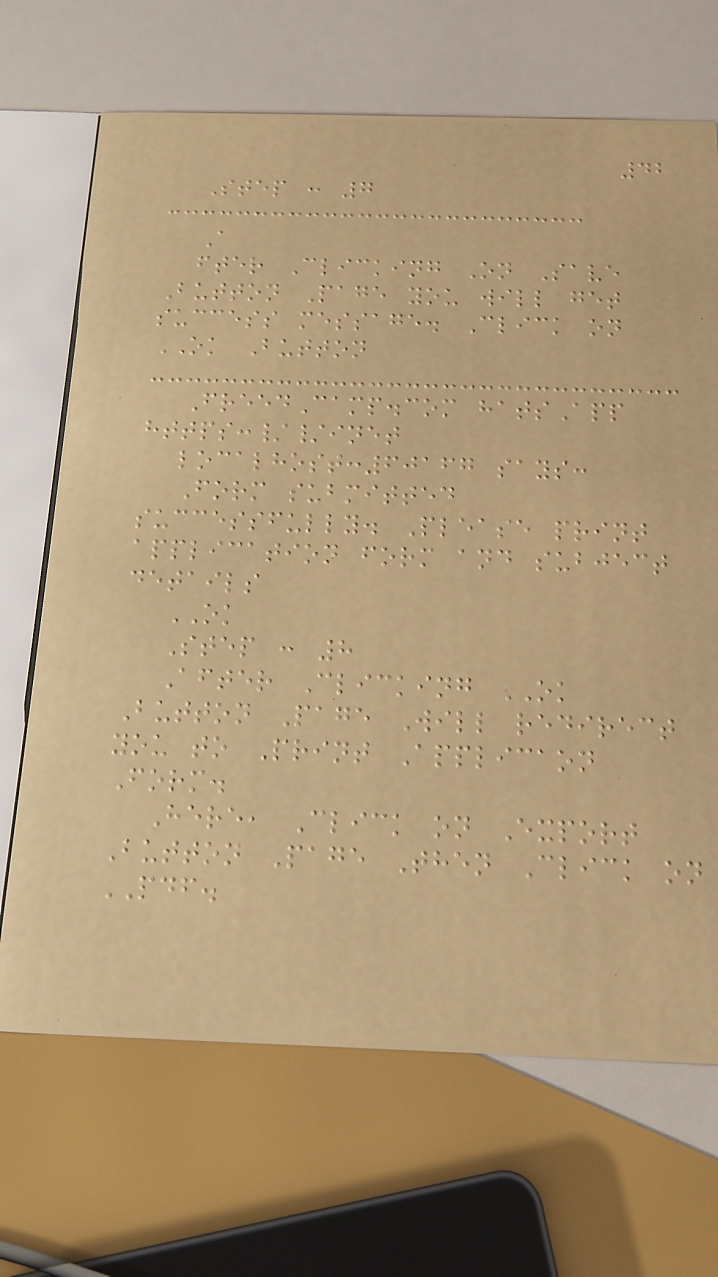42
Step : 7
A
fter Clicking On Save
Button Page you will get
success message. Click on
OK Button
FreedCamp.com hatsApp
https://inet
localhost:60167 says:
Form submitted
successfully. Please print
application form and subject
details
OK
Step : 8
After Clicking OK
Button Page Will redirect
you to Print Applicaon
Form.
Here, Click on Export
Button Page Then Click on
PDF.
